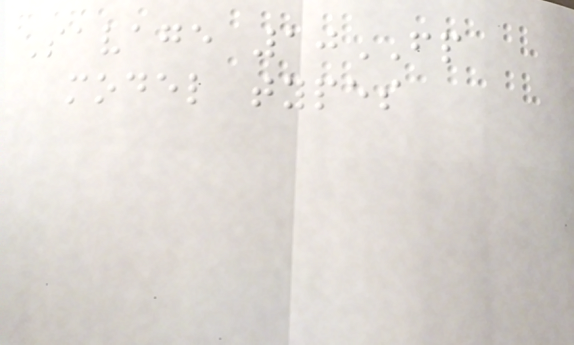Savage 10FP
model types
